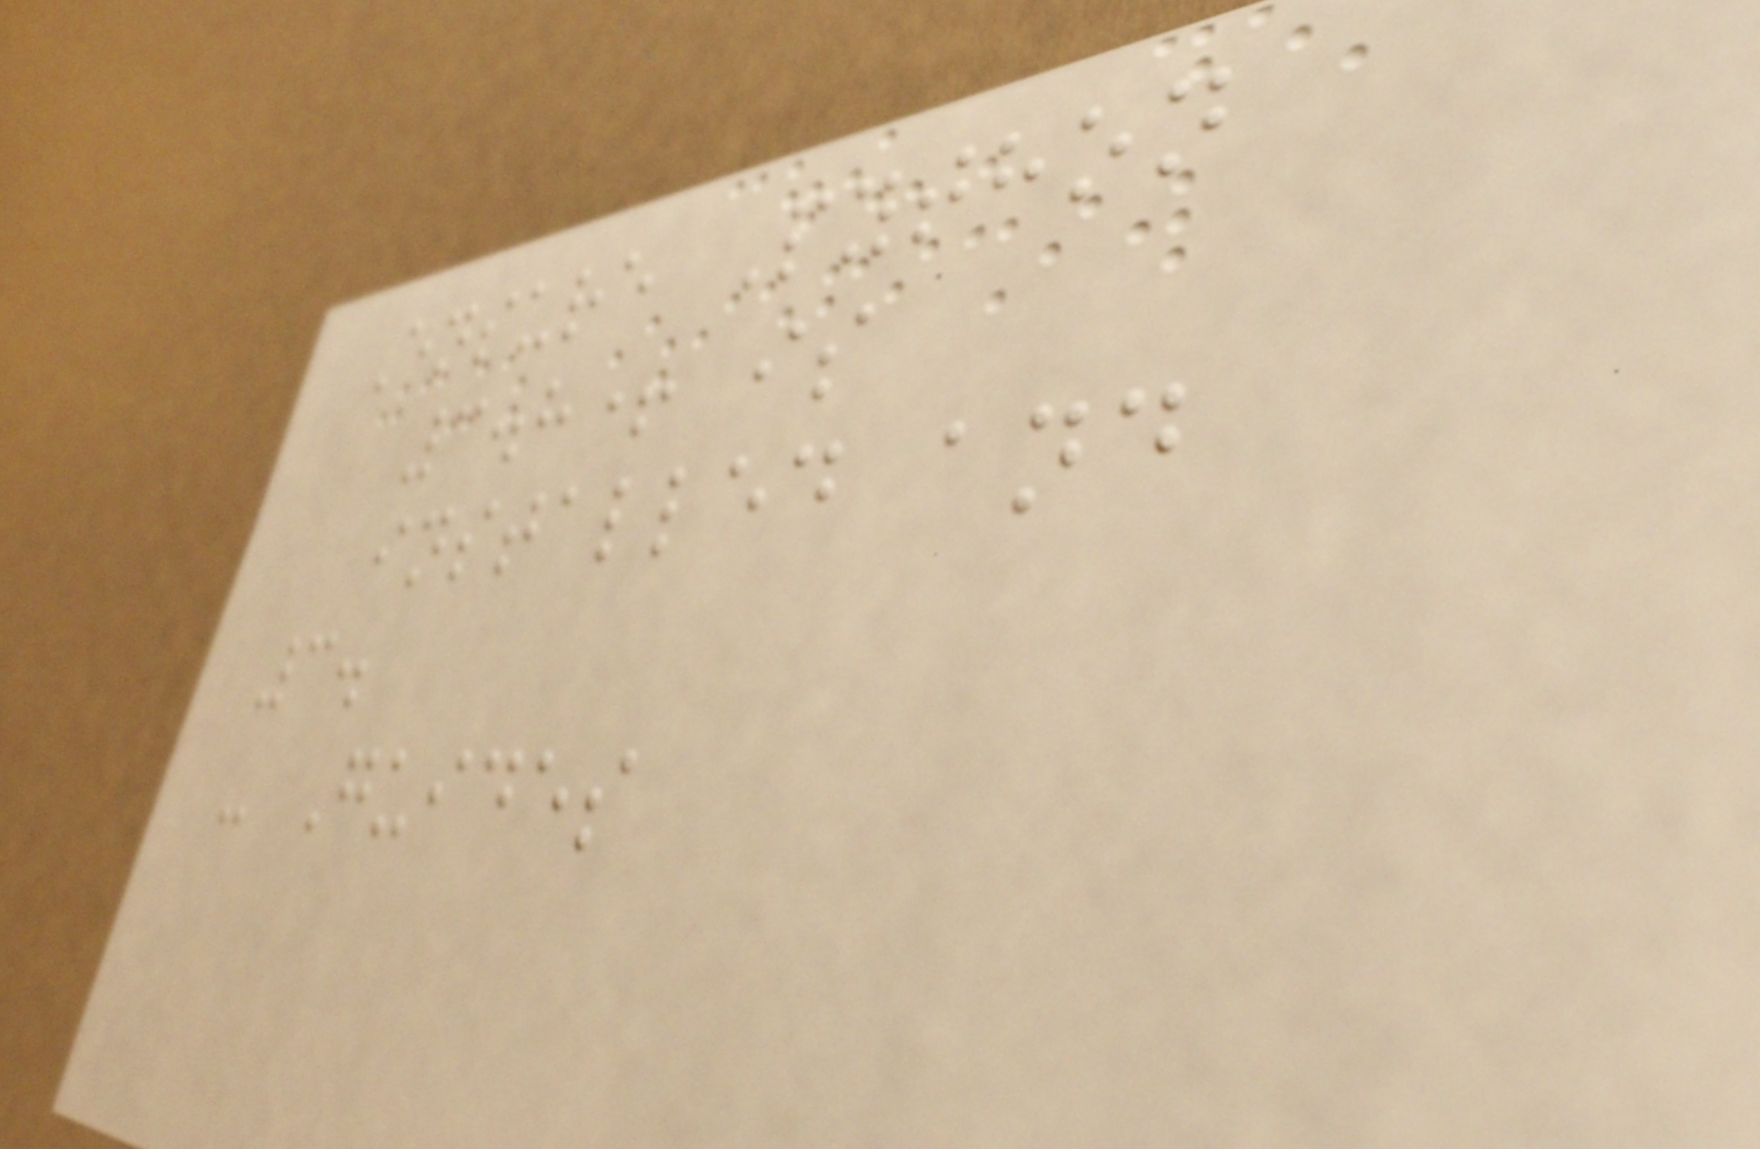Ensure Python
3.8+ is
installed and
3.
- Guides
